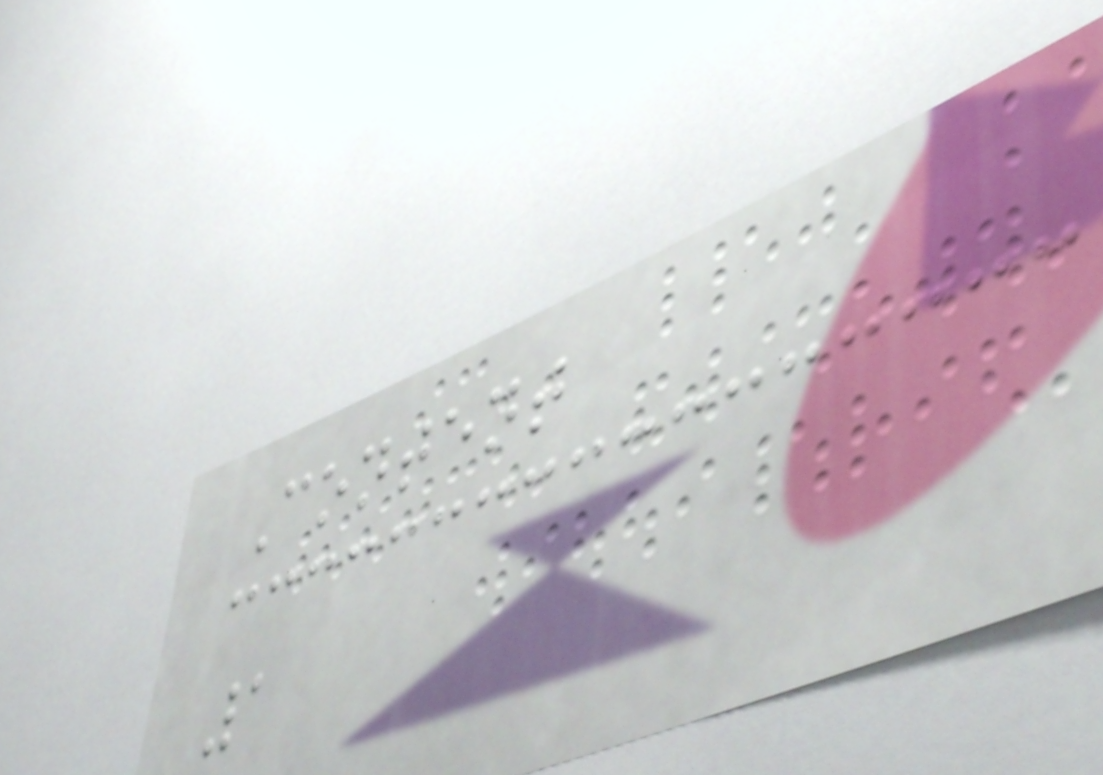Content
1
